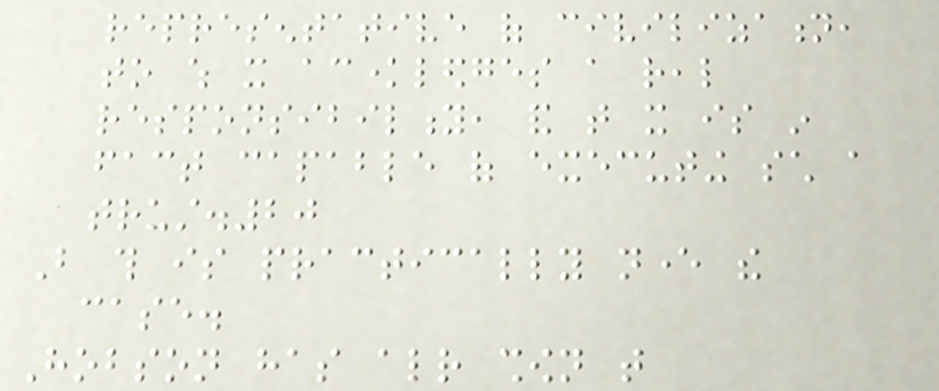representative of civilization,
to which it acknowledges a real
responsibility, and that it is in
fact capable of executing such a
trust.20
But this is practically never the
case.
Hobson has already shown that
